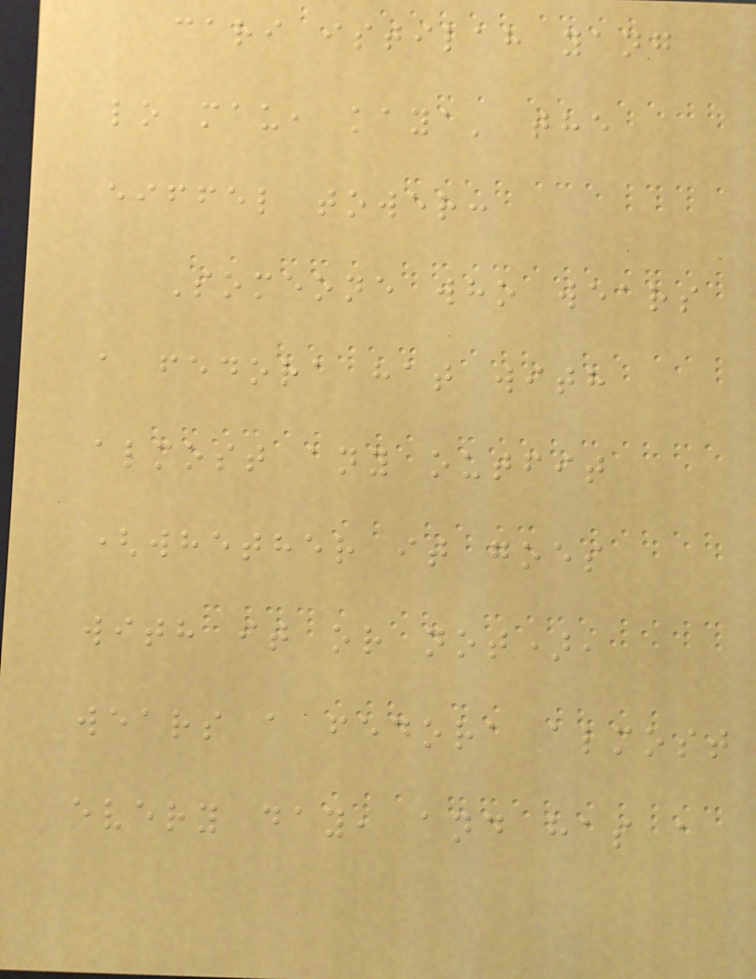cari istilah yang
lo mau, kaya' the
eiffel tower:
Someone who wears
a fedora hat with
almost any outfit
(whether it goes
with it or not),
wears a fedora almost
every day, and has a
